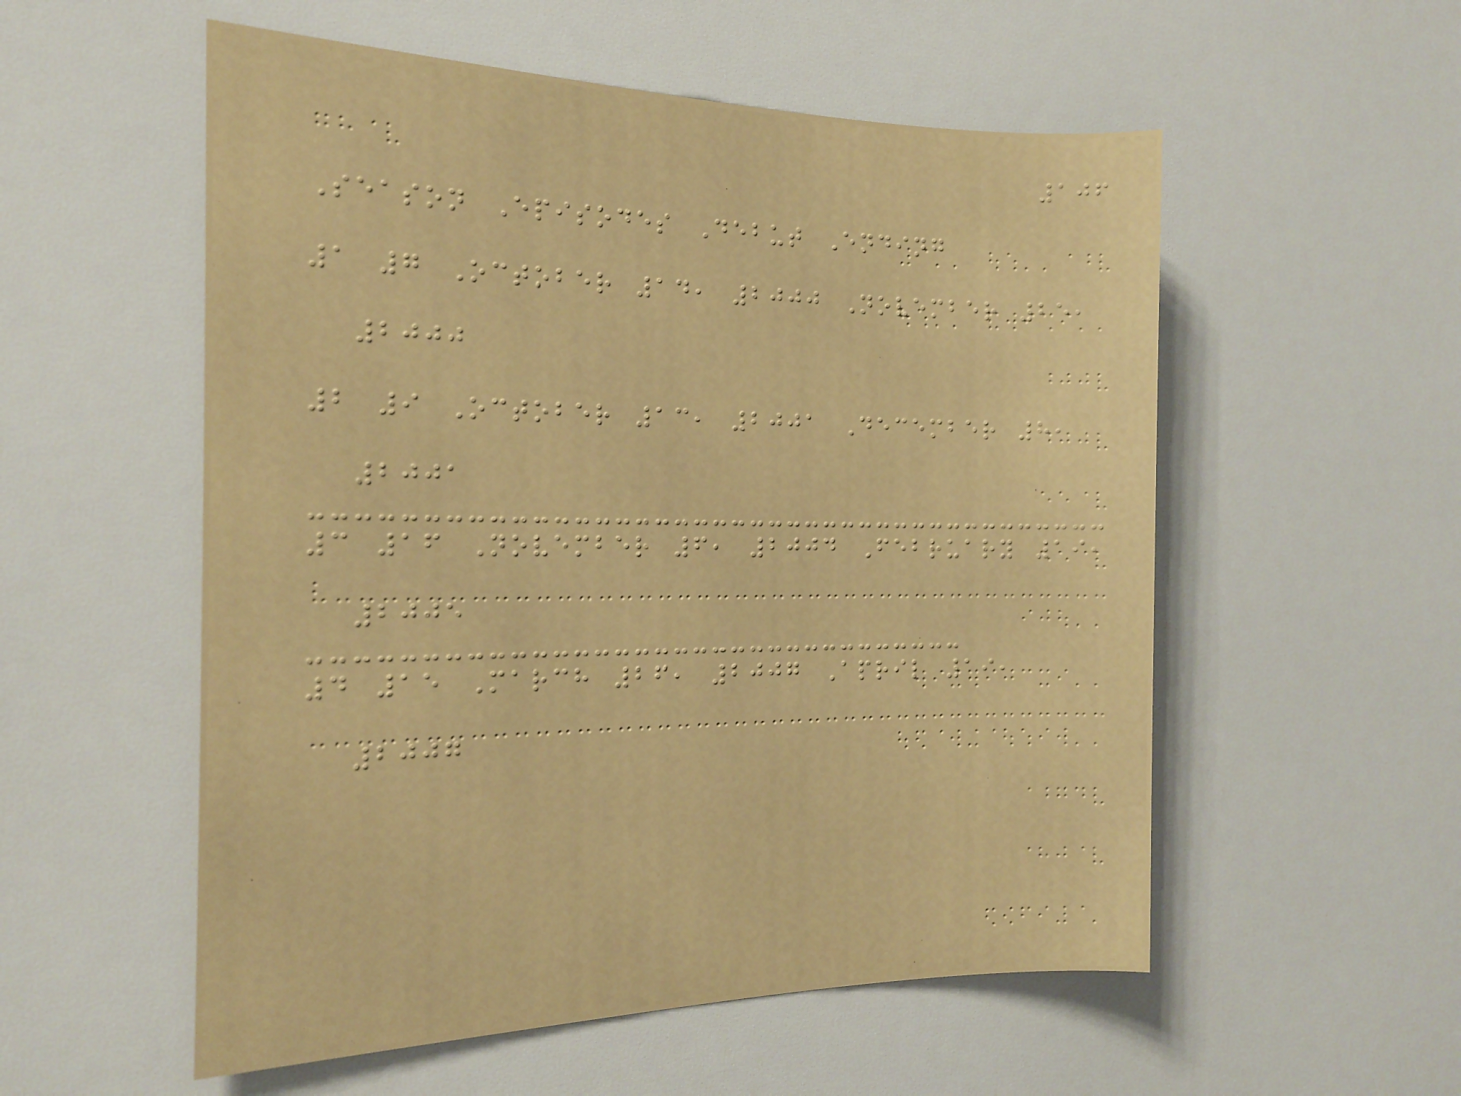106
Season Episodes Debut Ending
1 7 October 14, 2000 November 25,
2000
2 9 October 13, 2001 December 8,
2001
3 16 November 6, 2004 February 19,
2005
4 15 March 26, 2007 April 19,
2007
